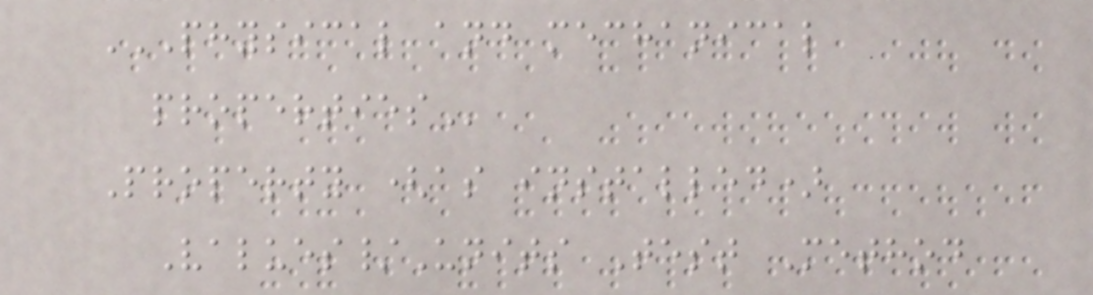PHYSICAL AND MECHANICAL
PROPERTIES
Property (as installed)
Values/Units Test Method
